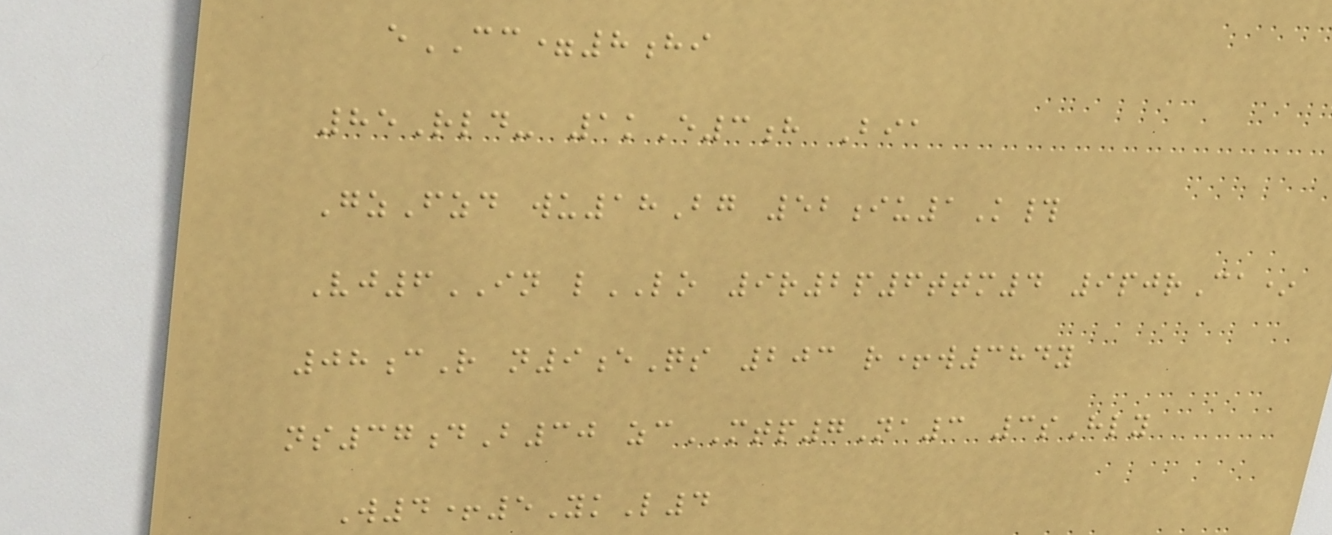eCC=8hi
85Rld- 1kE3h Bia
GzFzd wu18Bg 52iu1K#
Vj6IN lLO 9r2p6ttm4 9pjrCa*
08cR n9eQs 203 r+w384y
ns37dB30 zcMTP7Na3 3sHly
W4+5YkL4
